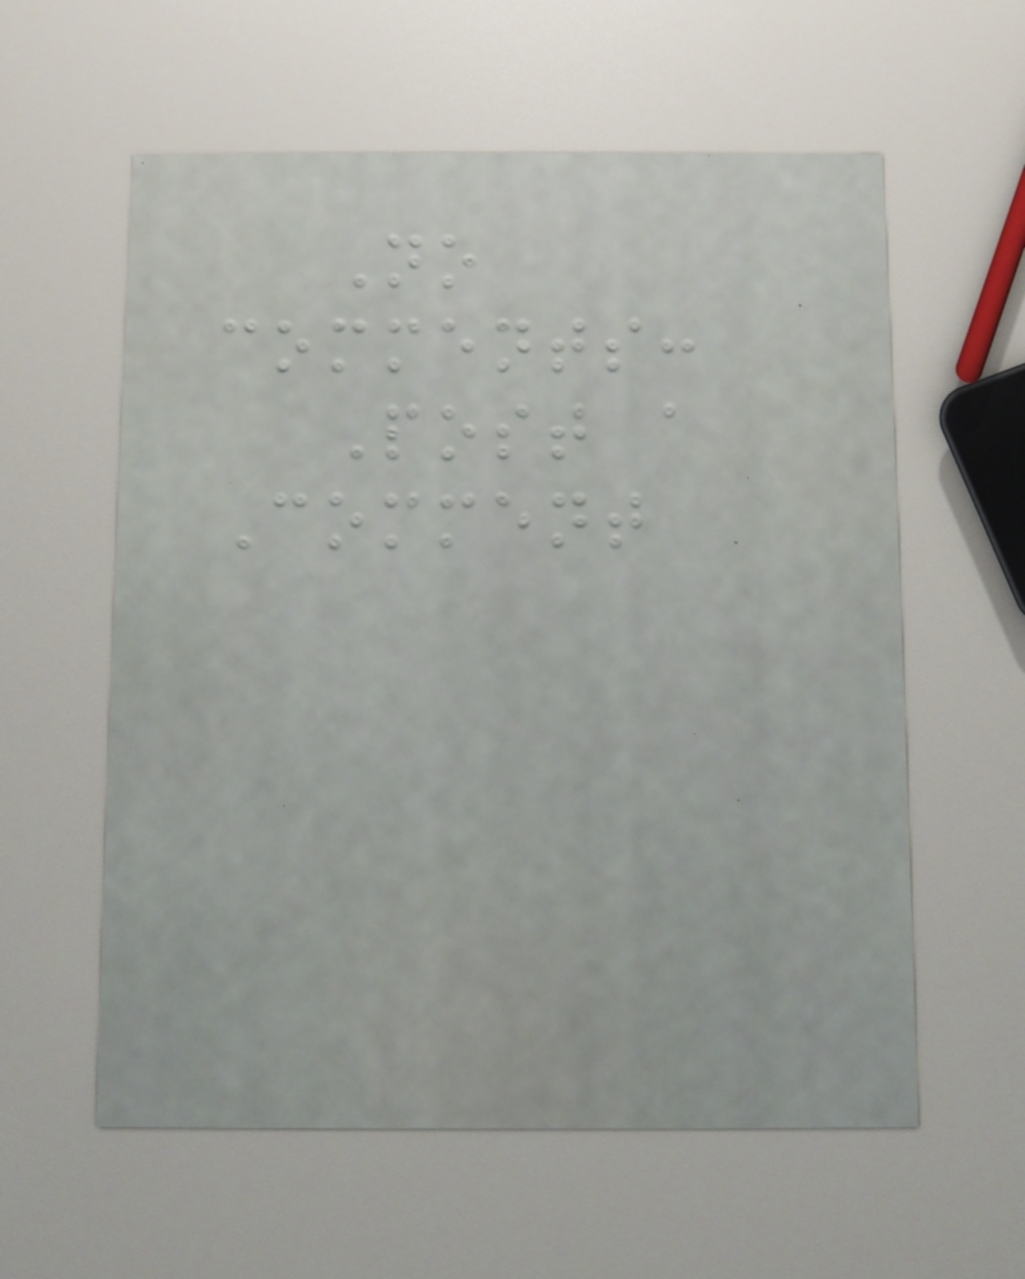No
comments:
Post a
Comment
